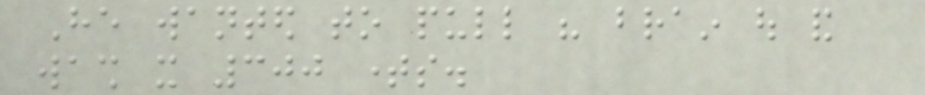He wanted to pull his brain out and
wash it 300 times.
